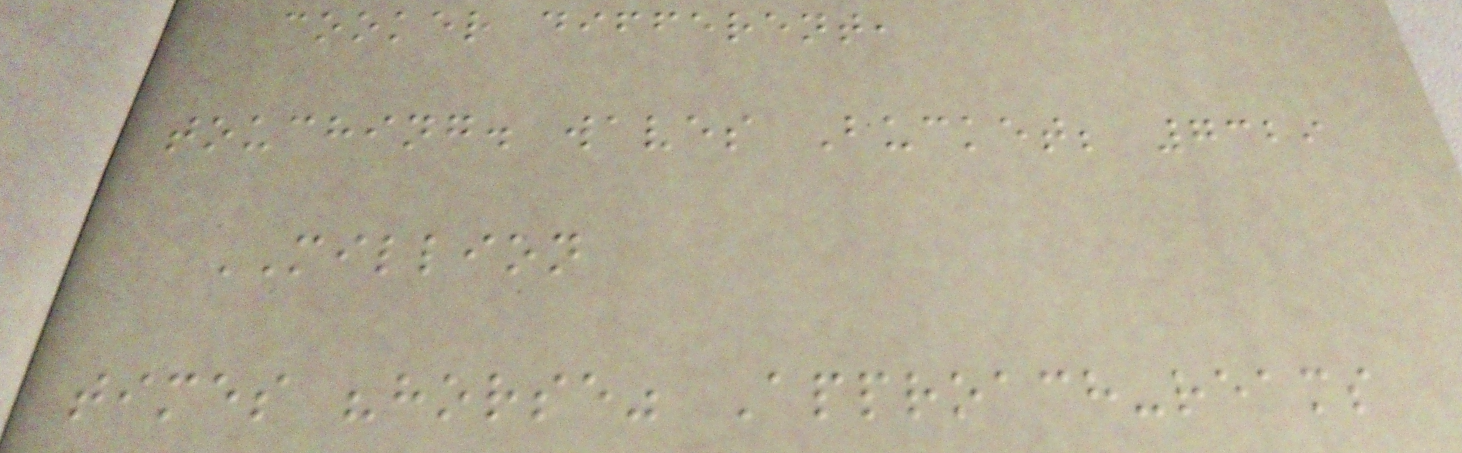cooker different,
touching. waves Bucket; 7329
MILLION
times "horse" Approach-reams
